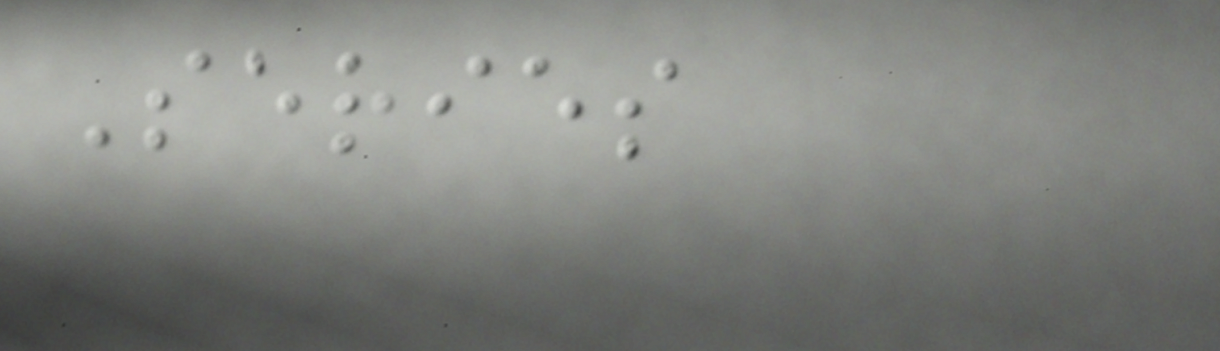Series
